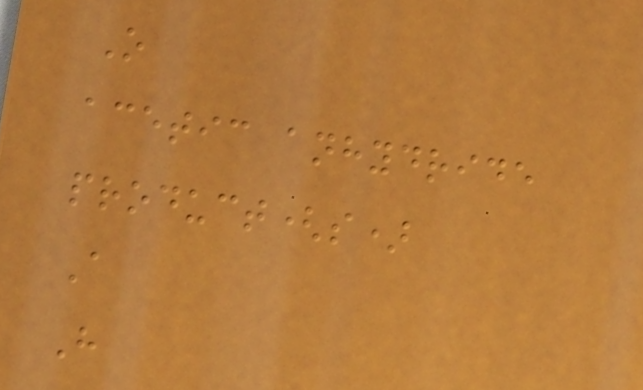O
acetic anhydride
product(s)
A
H
